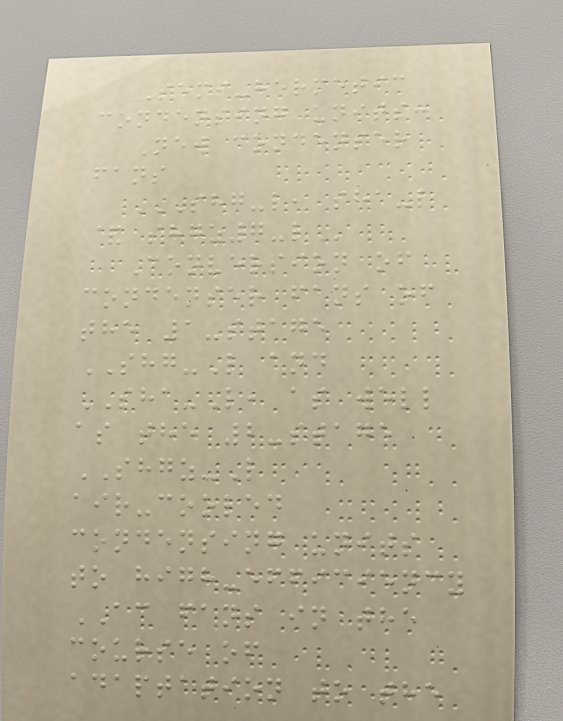Semi-hermetic
condensing units:
New condenser
fans
SHG-L, SHA-L
& SHGZ7-L
Conversion of
condenser fans of
the 1-stage
SHG-L and
SHA-L, as well
as the 2-stage
SHGZ-L
air-cooled
condensing units
to high-efficiency
AC fans in the
course of
adaptation to the
